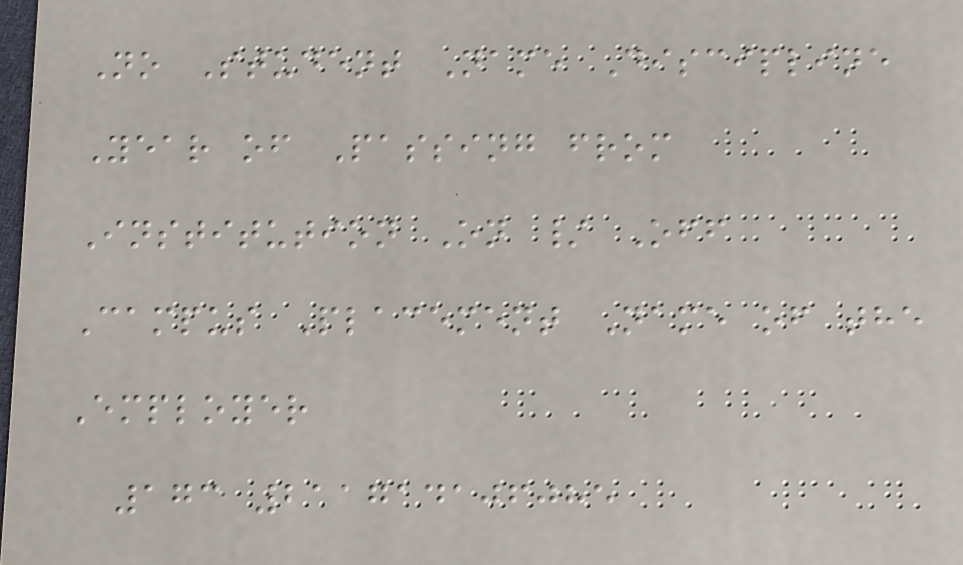No Student Name Discipline
Year of Passing from
Institution On / Off
Campus Placement Name of the
Employer
173 211714106085
